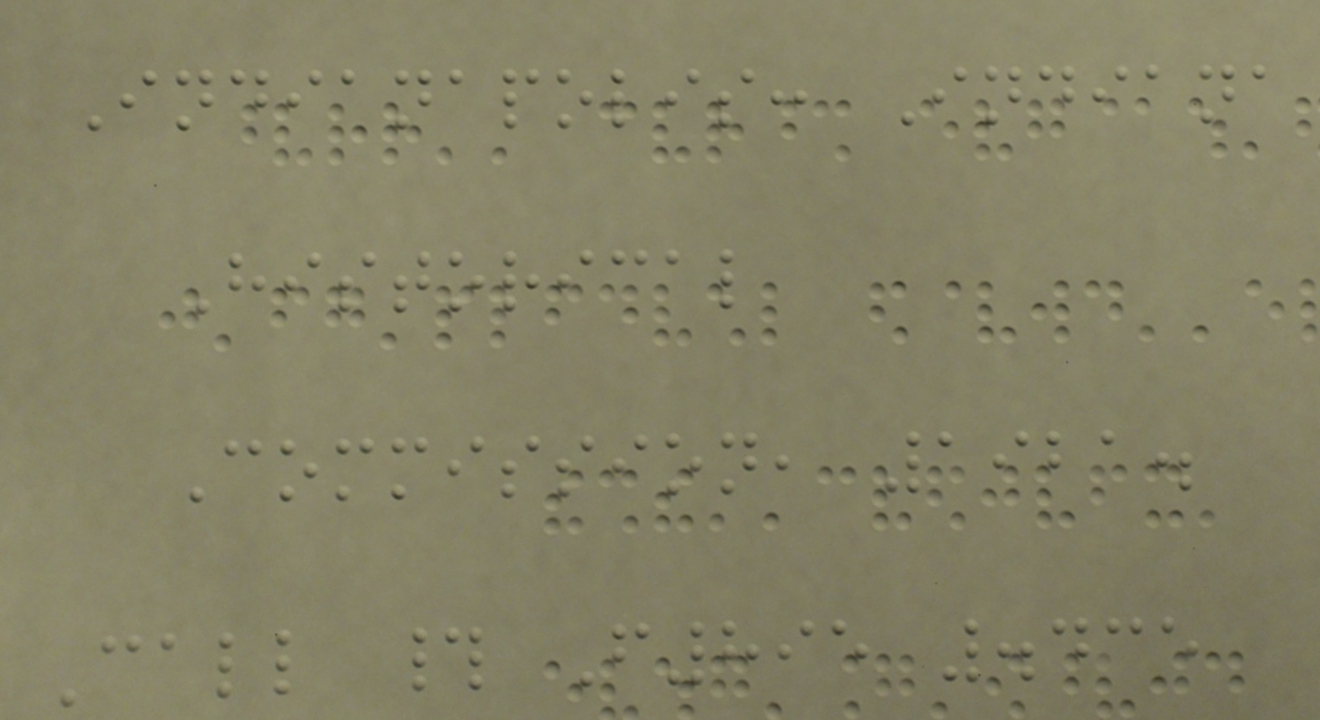Indianapolis: Indiana
Historical
Commission, 1921.
Call # F895 .435
